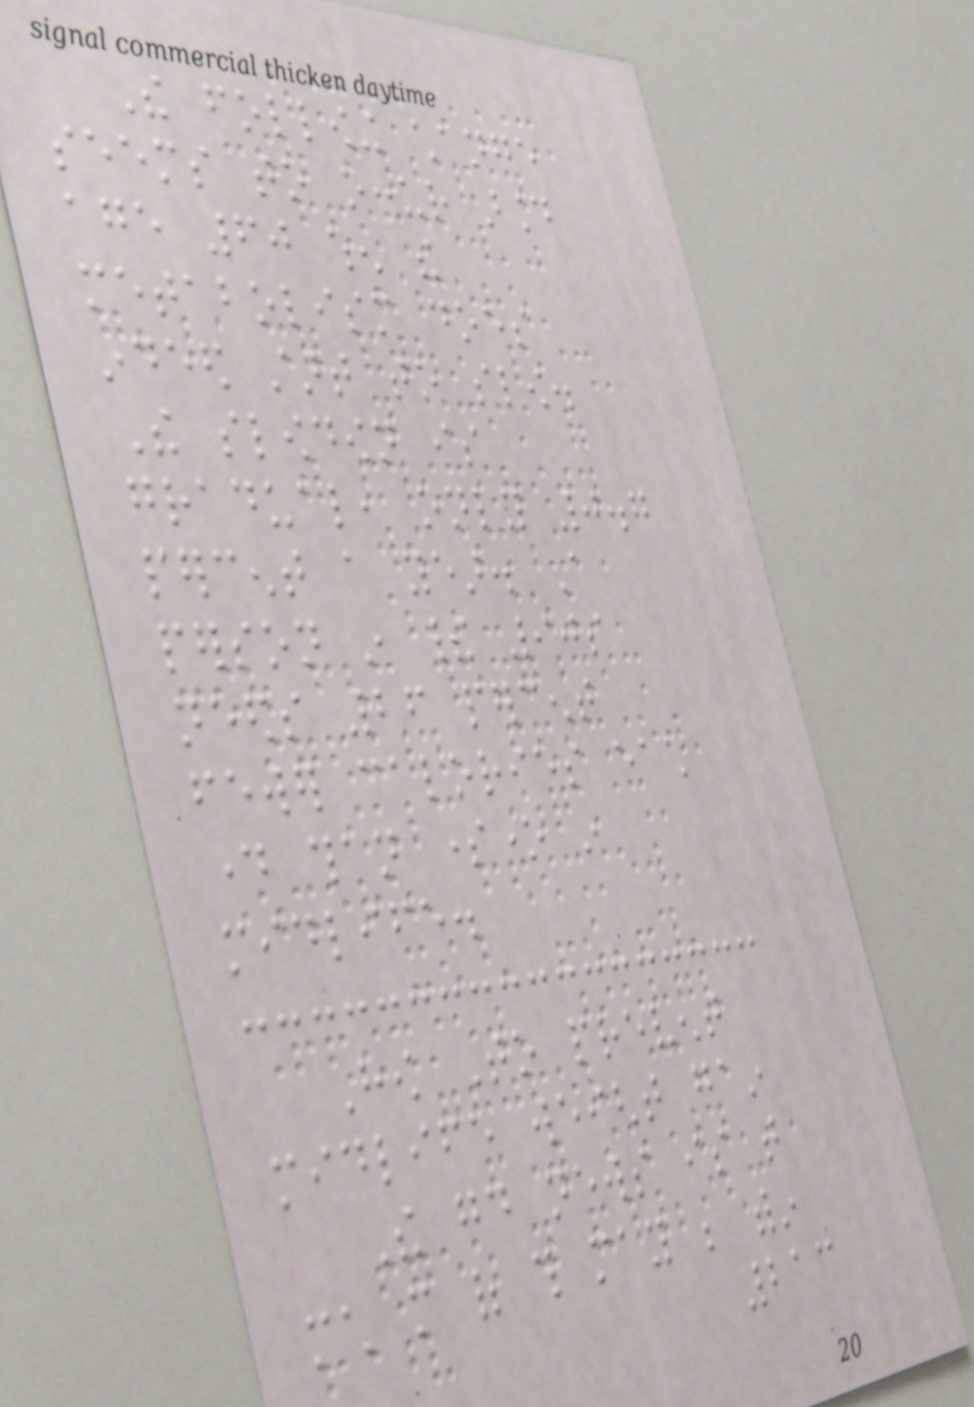The following change
seems to occur around
age 60 when the
metabolism does
indeed start to slow.
The slowdown is
gradual, only 0.7
percent a year. A
person in their 90s
needs 26 percent
fewer calories each
day than someone in
midlife.
How To prevent
midlife weight gain
The good news is that
much more of this may be within
213
